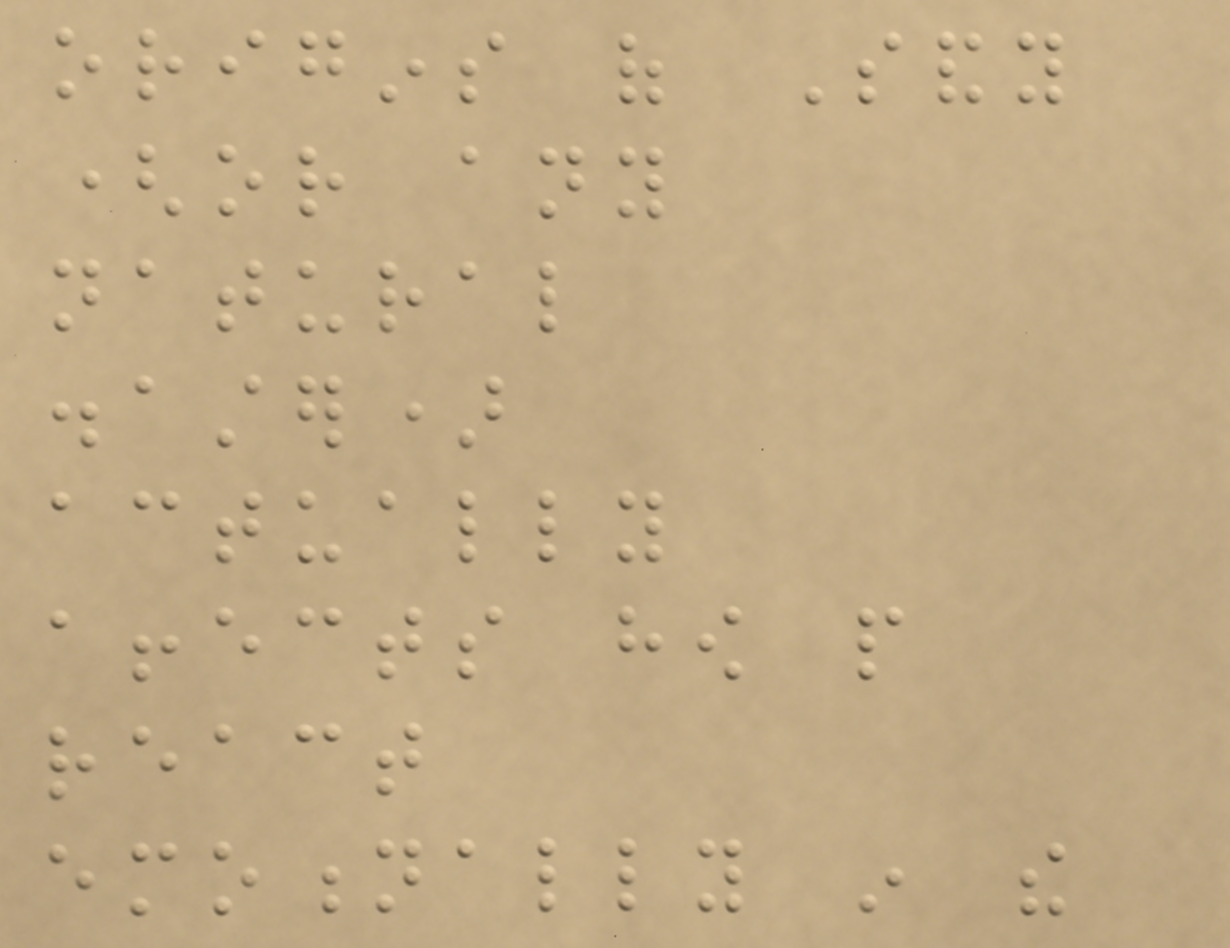origins of Sandy
(or any
natural
disaster)
actually
affects how people
react
emotionally in the
